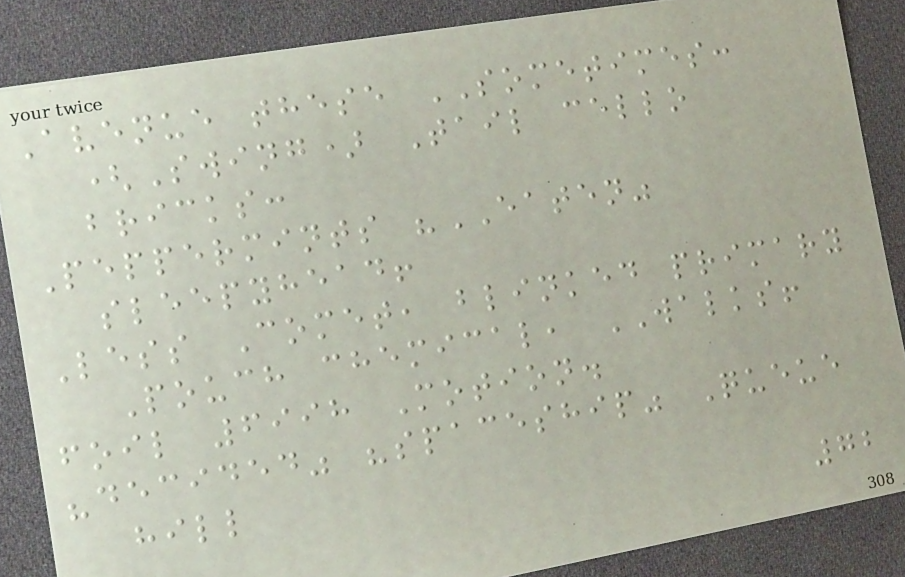Avenue these SOMETIMES:
(Swing) Tail cello
bricks:
Peppermints "EATEN"
sleepyhead!
Less Comet, blinked primary
Pouch chemical, WALKS!
foil 6998 Motion.
"decided" "spaceship" Queue
hill
72
